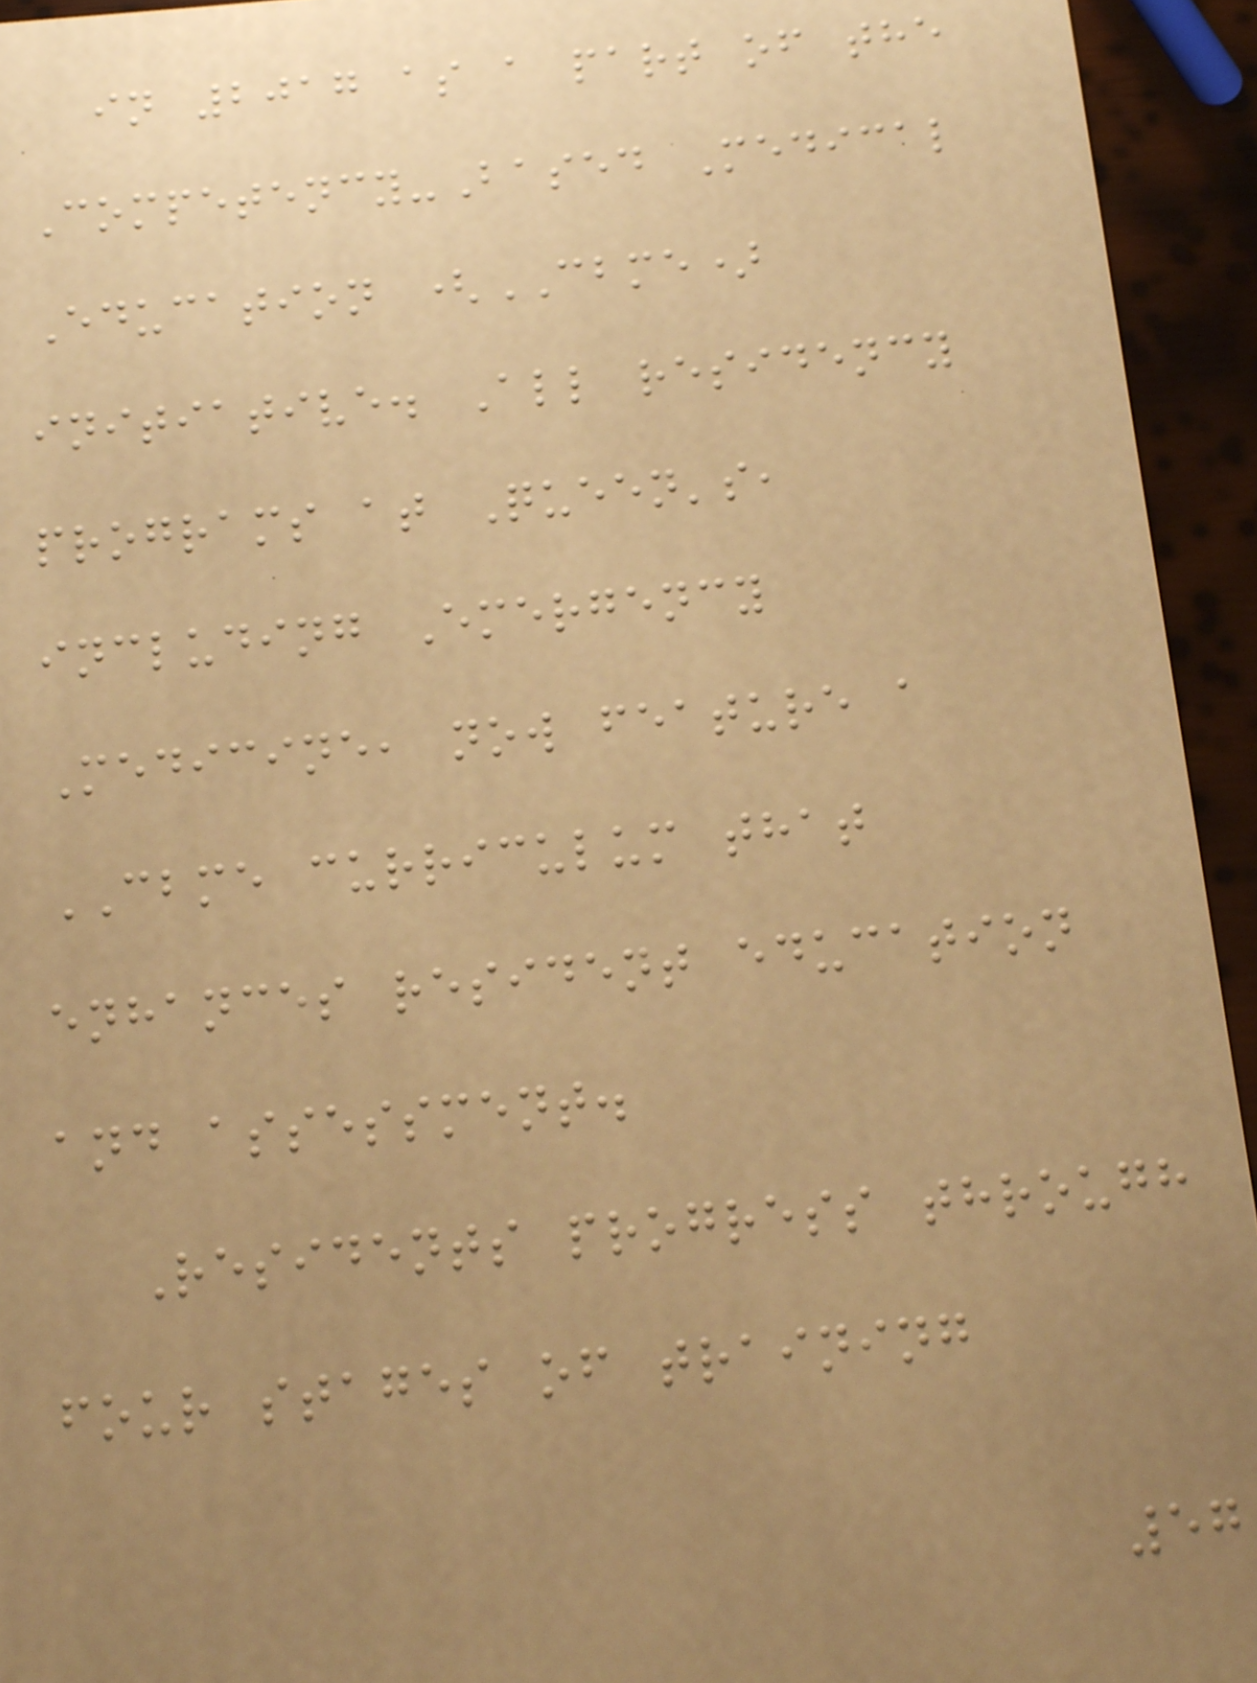in 2017 as a part of the
Competency-Based Medical
Education (CBME)
initiative. All residency
programs at Queen's,
including Emergency
Medicine, now feature a
CBME curriculum that
enhances resident education
and assessment.
Residents progress through
four stages of training
57
